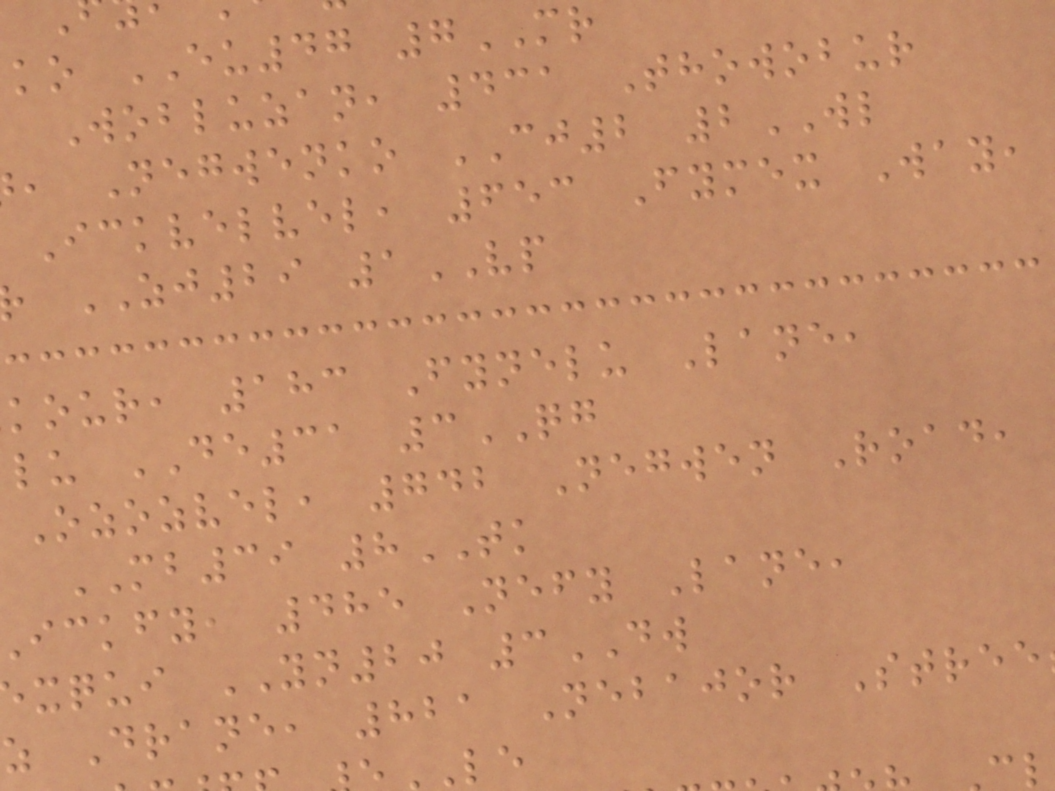ko EU47 7MR
Wobluzan, 431 Thowobur
, Negwenko CJ2 2WL
Ickvelvel, 653 Fymex Way,
ZJ29 1VP
kour, 183 Fynelu Lane,
lu DE31 3QG
Ozozvel, 742 Negwen Road,
MB39 8TK
ickfy, 485 Nefy Lane,
xqui YN20 3DW
z Drane, 821 Nebajor Stree
